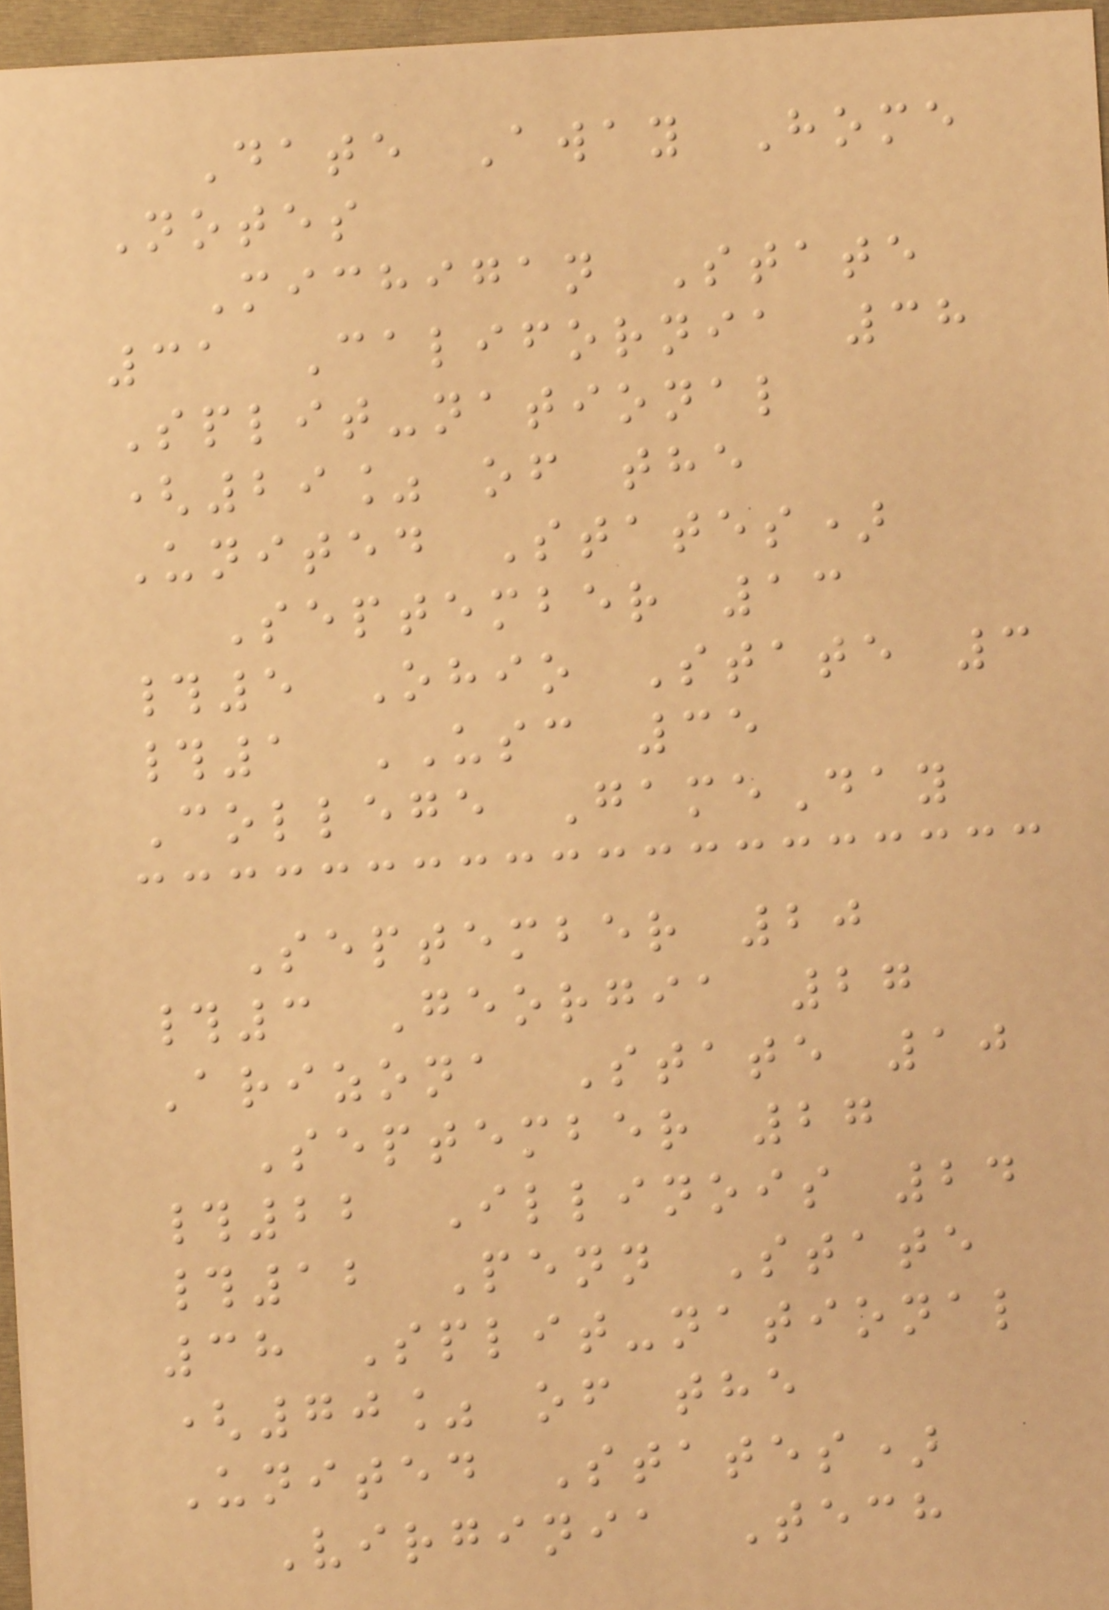Date Away Home
Notes
Michigan State
31 California 38
Split-national
(29% of the
United States)
September 13
#5 Ohio State 3
#1 USC 35
College GameDay
September 20
#3 Georgia 27
Arizona State 10
September 27
#22 Illinois 24
#12 Penn State
38 Split-national
(70% of the
United States)
Virginia Tech
